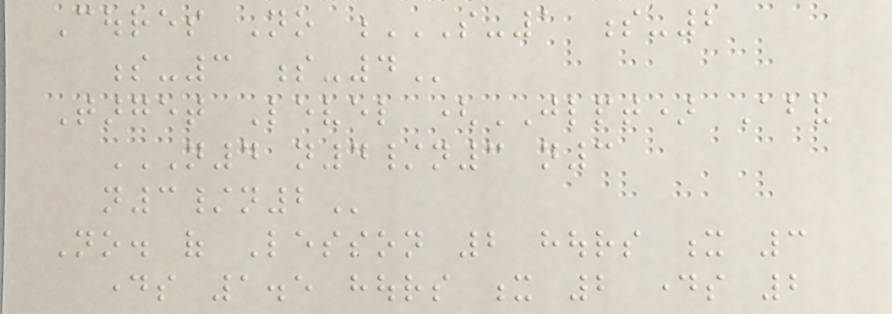Coures No S-1 S-2
S-3 S-4
Target Level (JLPT) Above
N4 N4/N3 N3
N3/N2
No. of Lesson 2 hours x 3
days 1.5 hours x 2 days 2
